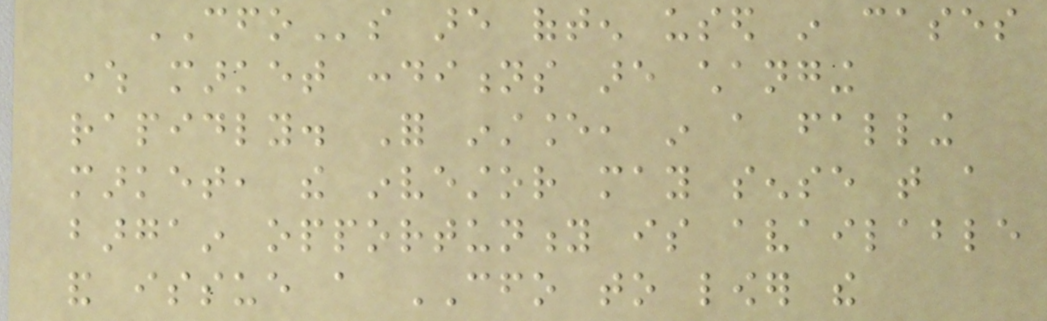CFOs are often used in cases
where market conditions are changing
rapidly. For instance, in a falling
market, the investor may sense that a
bargain opportunity is available
and issue a CFO to lower the
